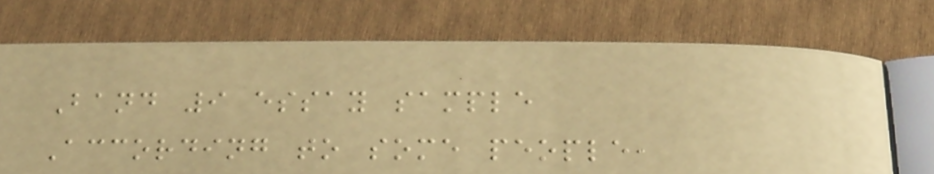Band 9 essay sample
According to some people,
